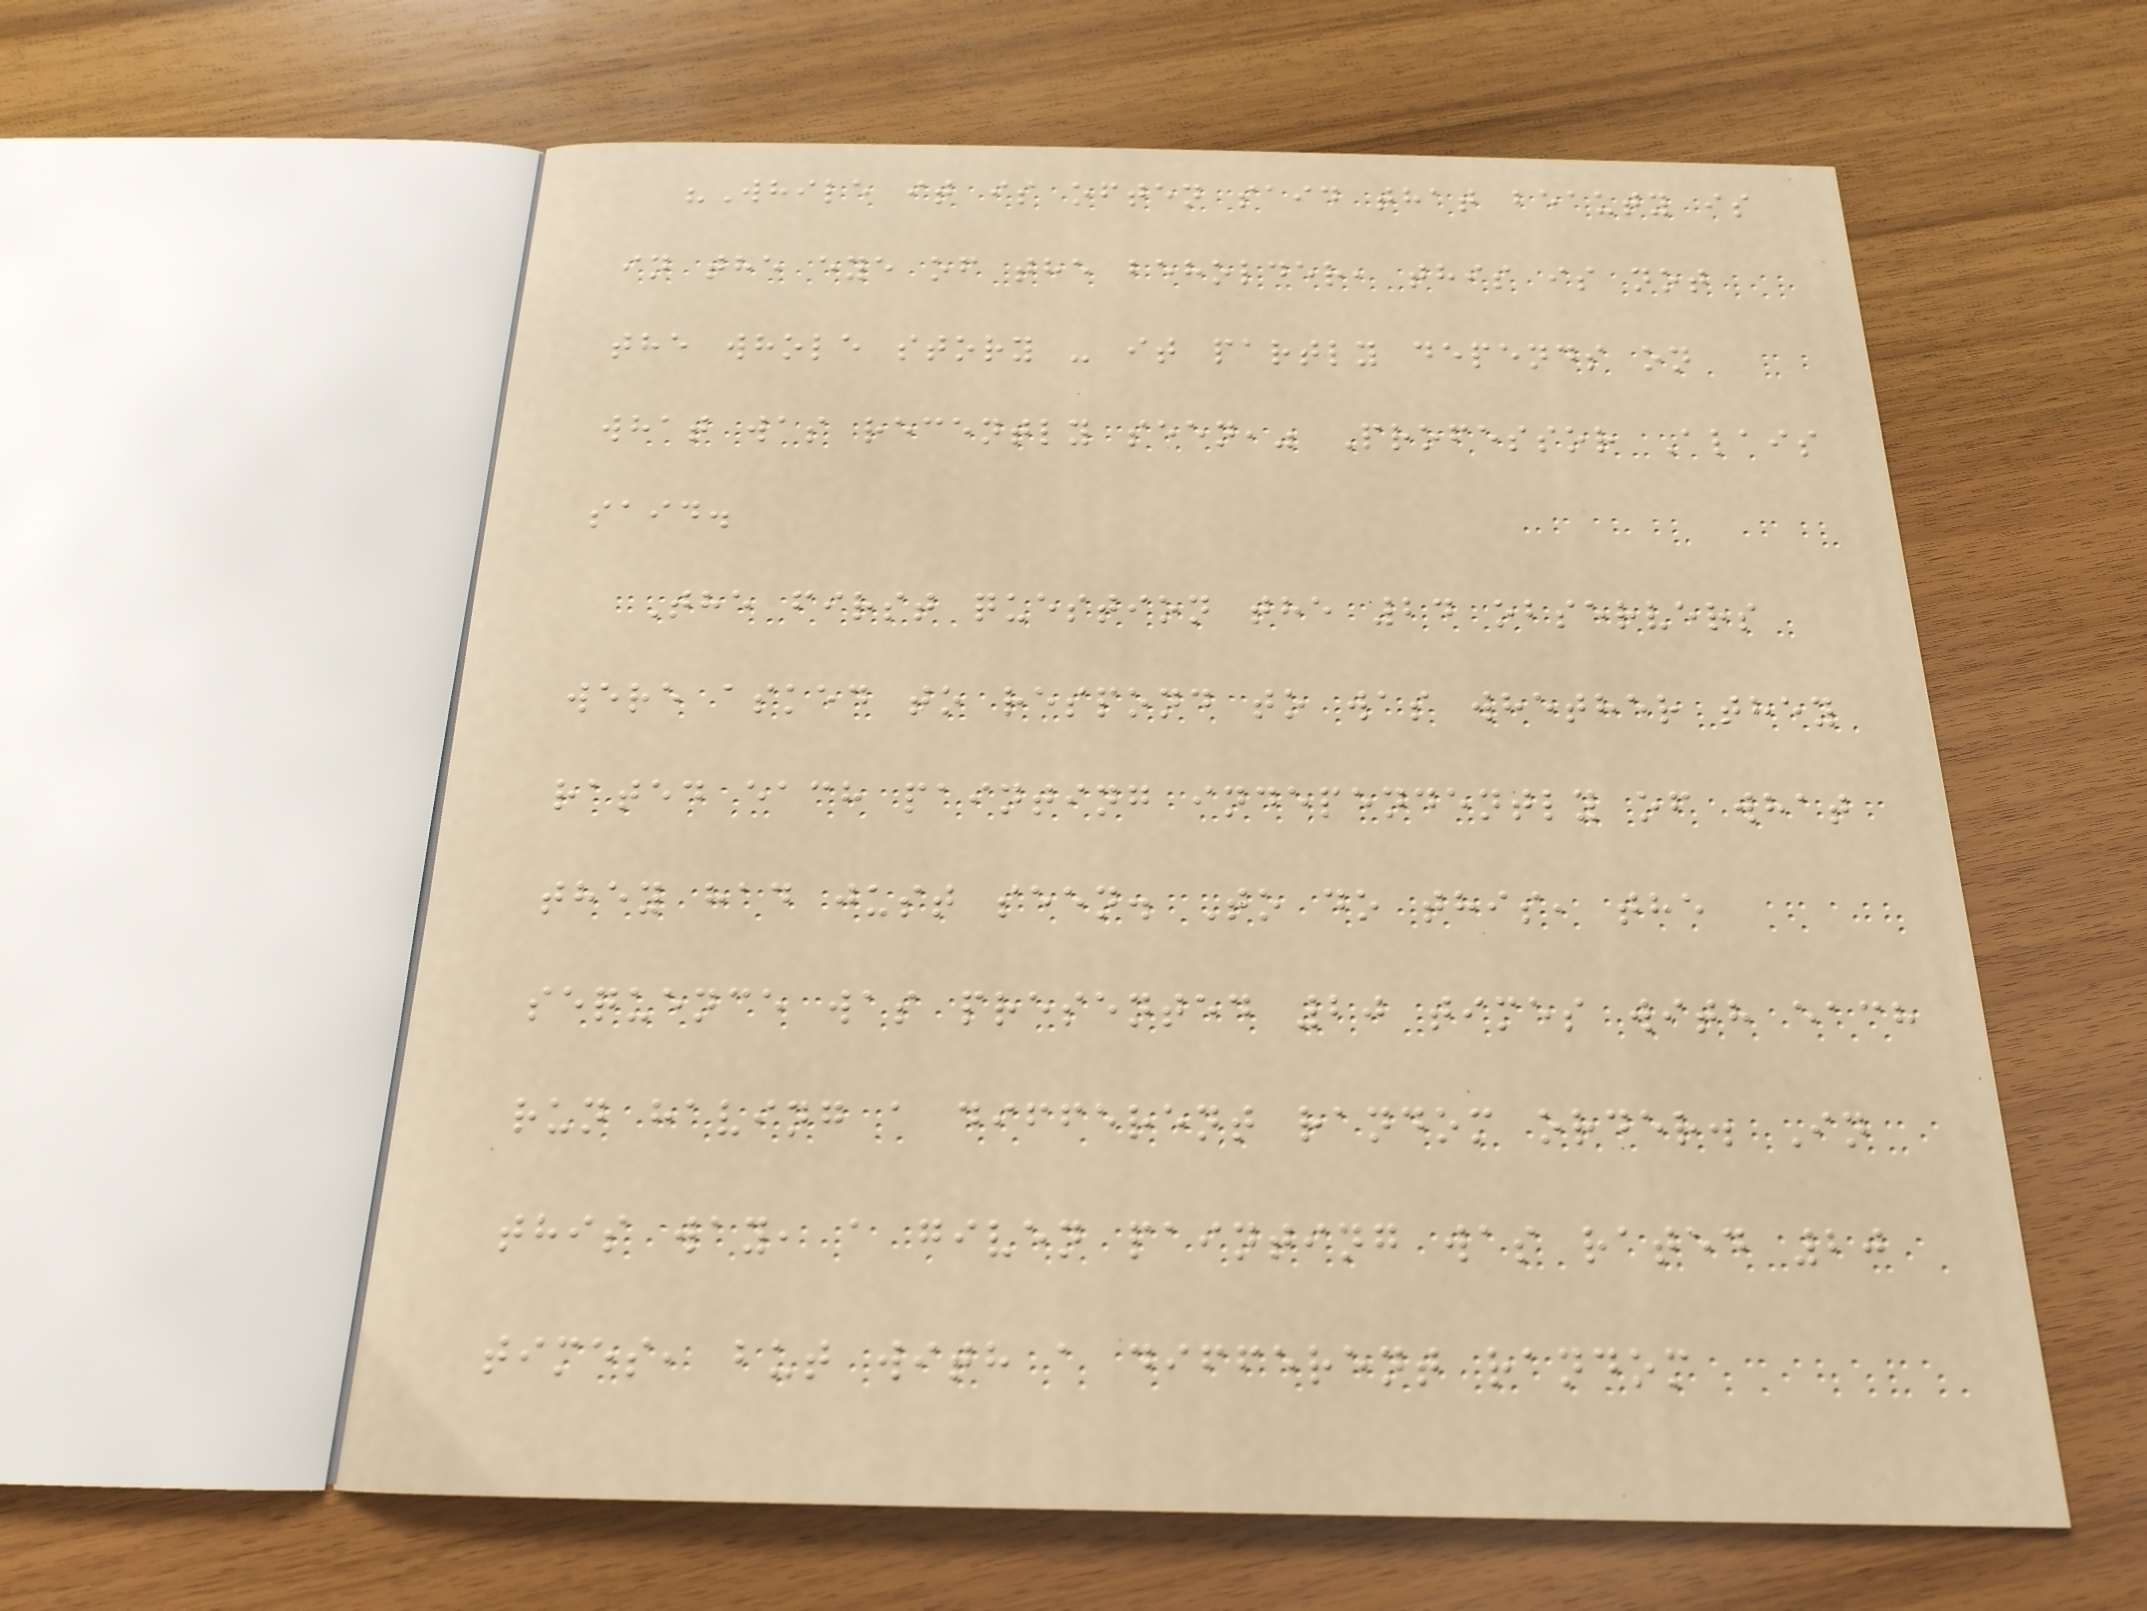"While it is often said that beauty is
in the eye of the beholder, this is not
the whole story - it partly depends on
what was recently seen," Professor Alais
said.
The first question the 24 observers
were asked to respond to was whether they
rated each painting independently of what
they had just seen. To do this, the
sequence was presented 20 times with each
run having a different random order. In
this way, a given painting was rated 20
times, but with a different random
